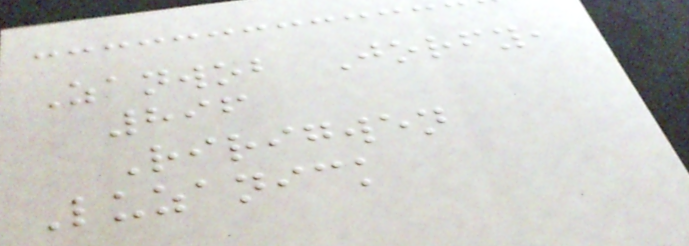Zanwob Jorfy,
896
Ririgwen
Luzanick
